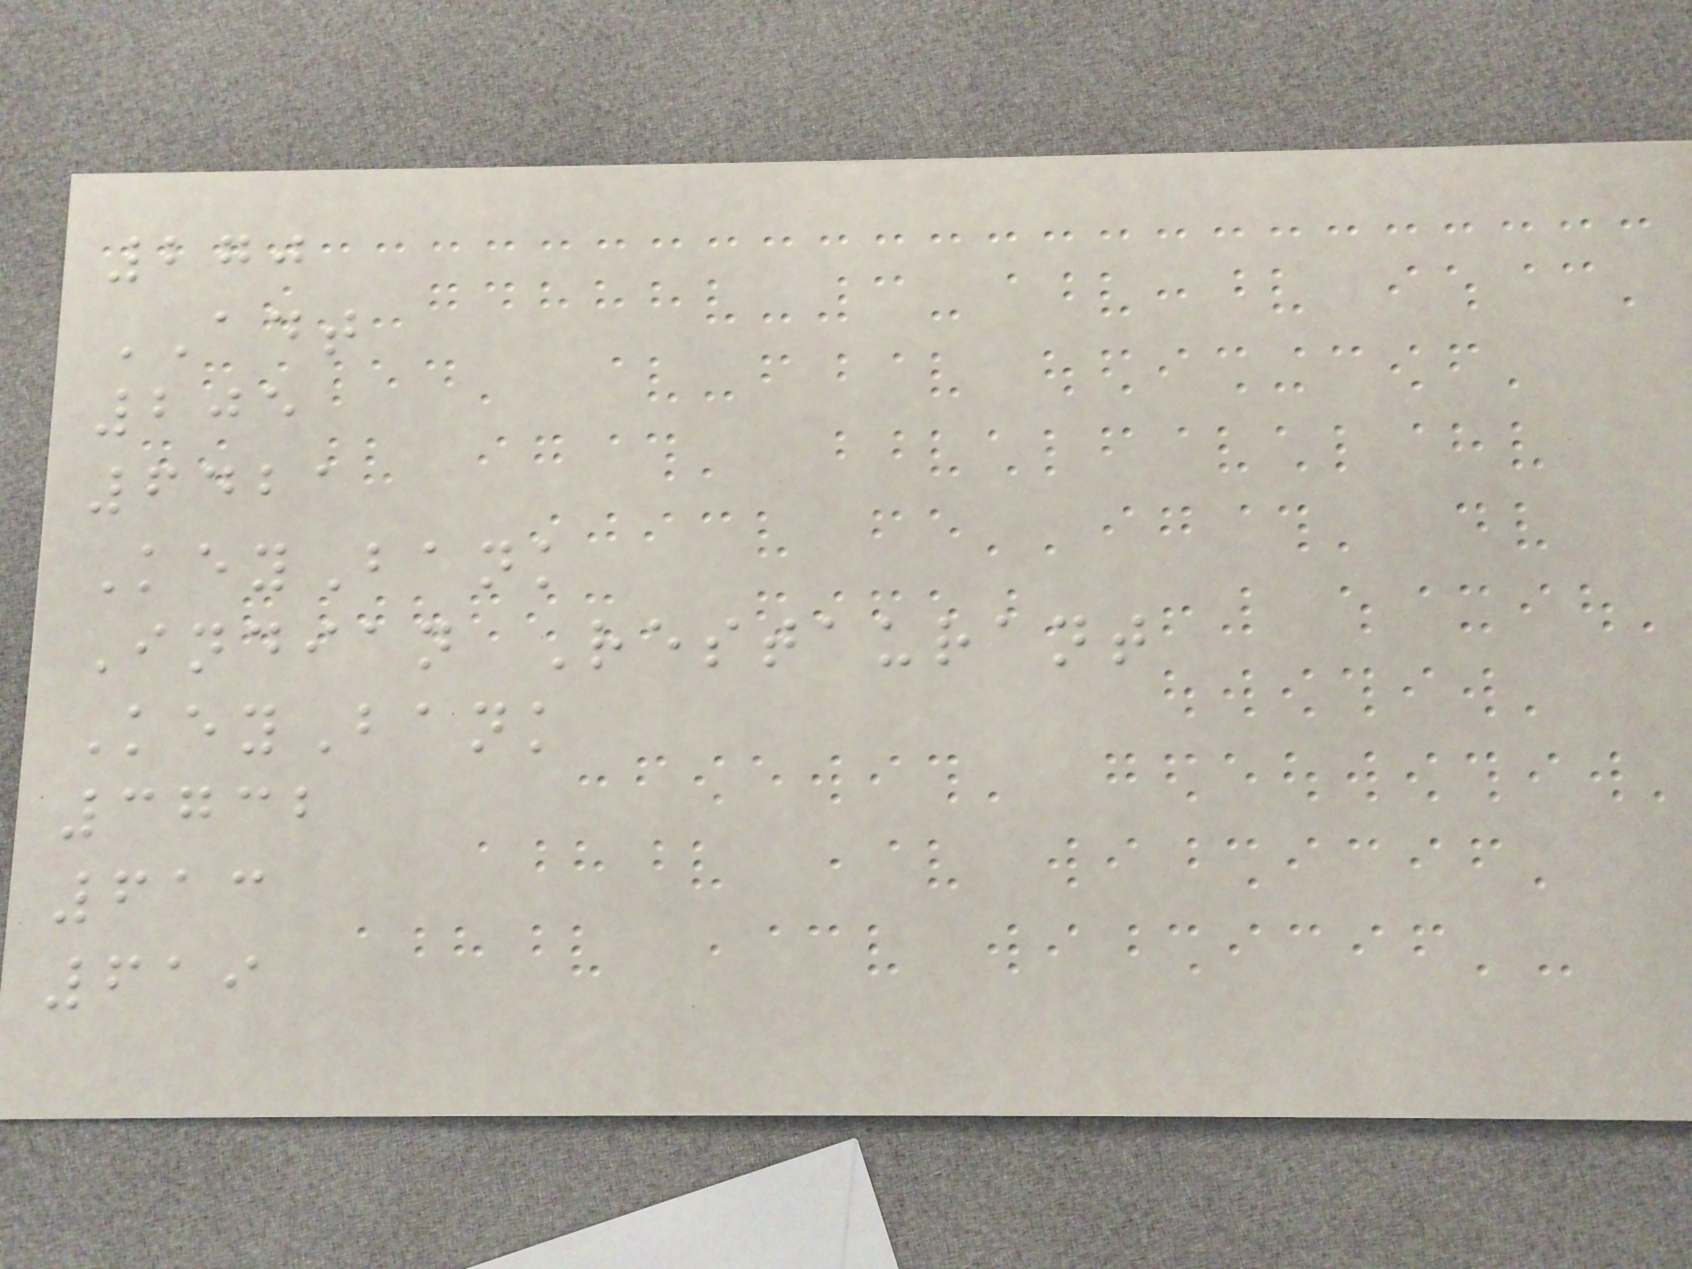270
ADT
205
6421
KeyBank
Indian Restaurant
KeyBank
3732
613
619
